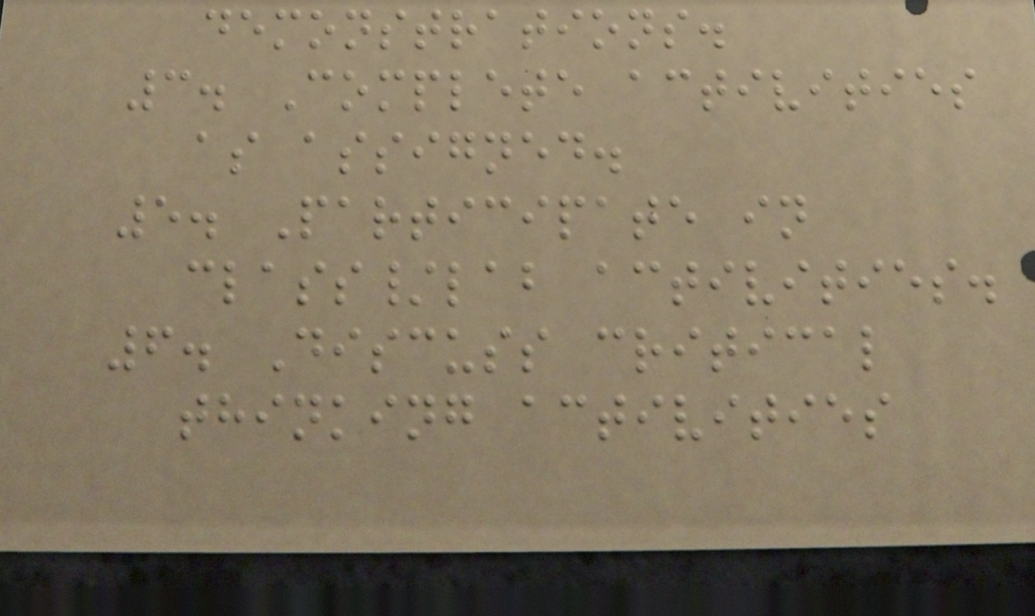demonstrations.
3. Complete activities
as assigned.
5. Participate in
class/lab activities.
6. Discuss critical
thinking activities
